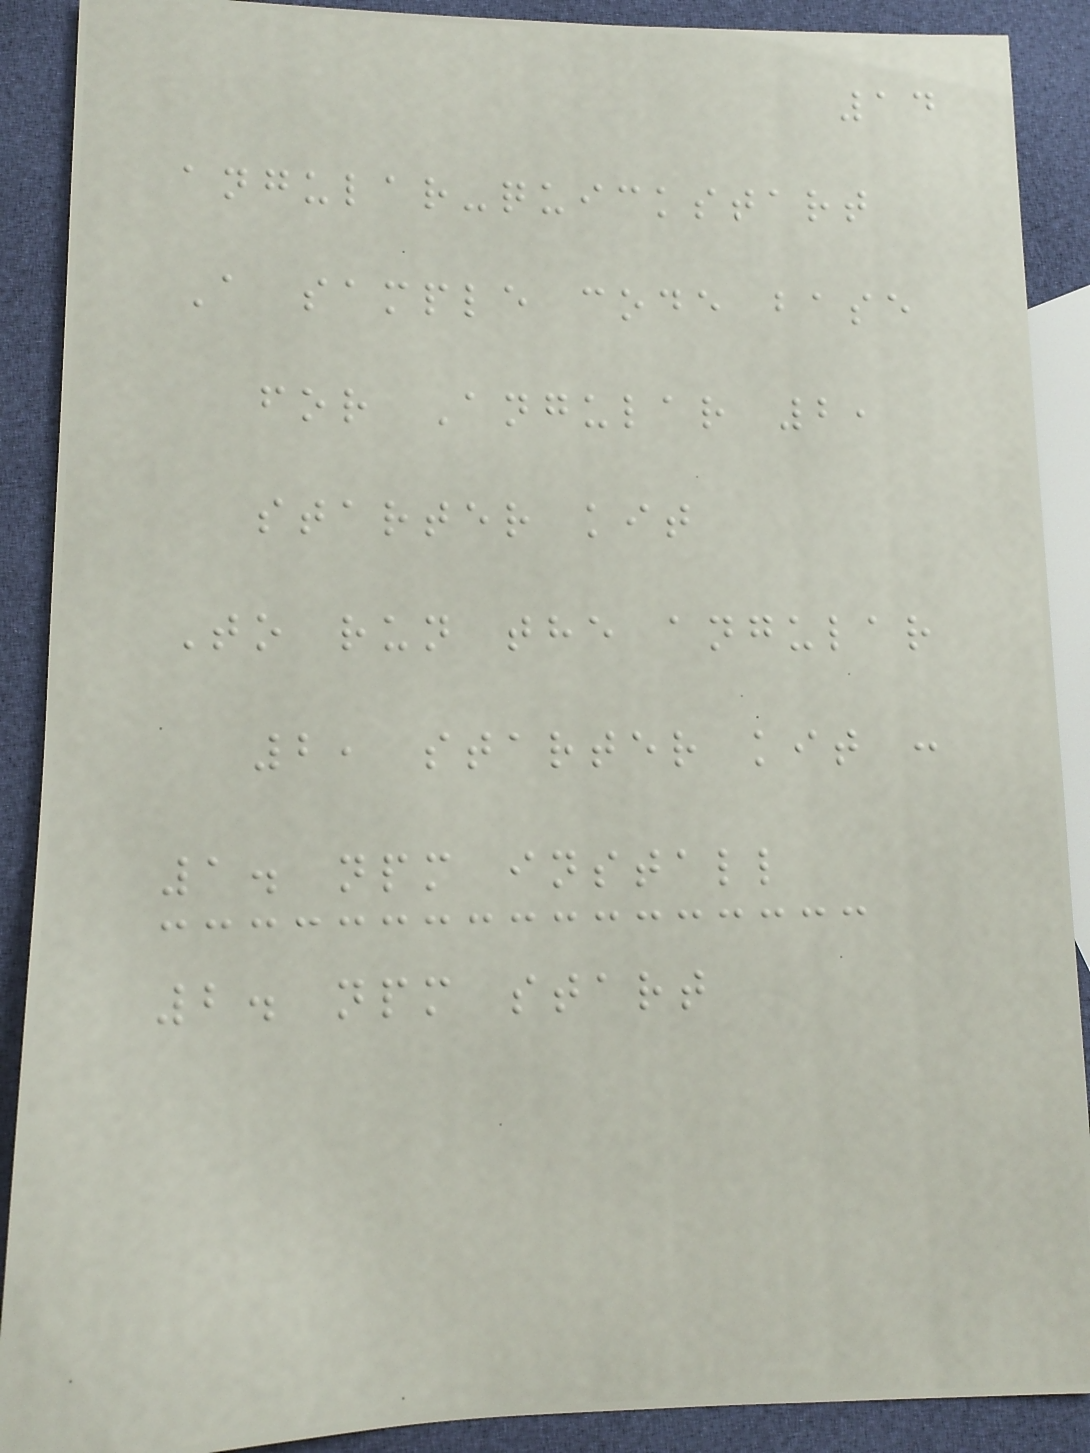14
angular-quickstart
A sample code base
for Angular 2,
starter kit
To run the angular
2, starter kit :
1. npm install
2. npm start
